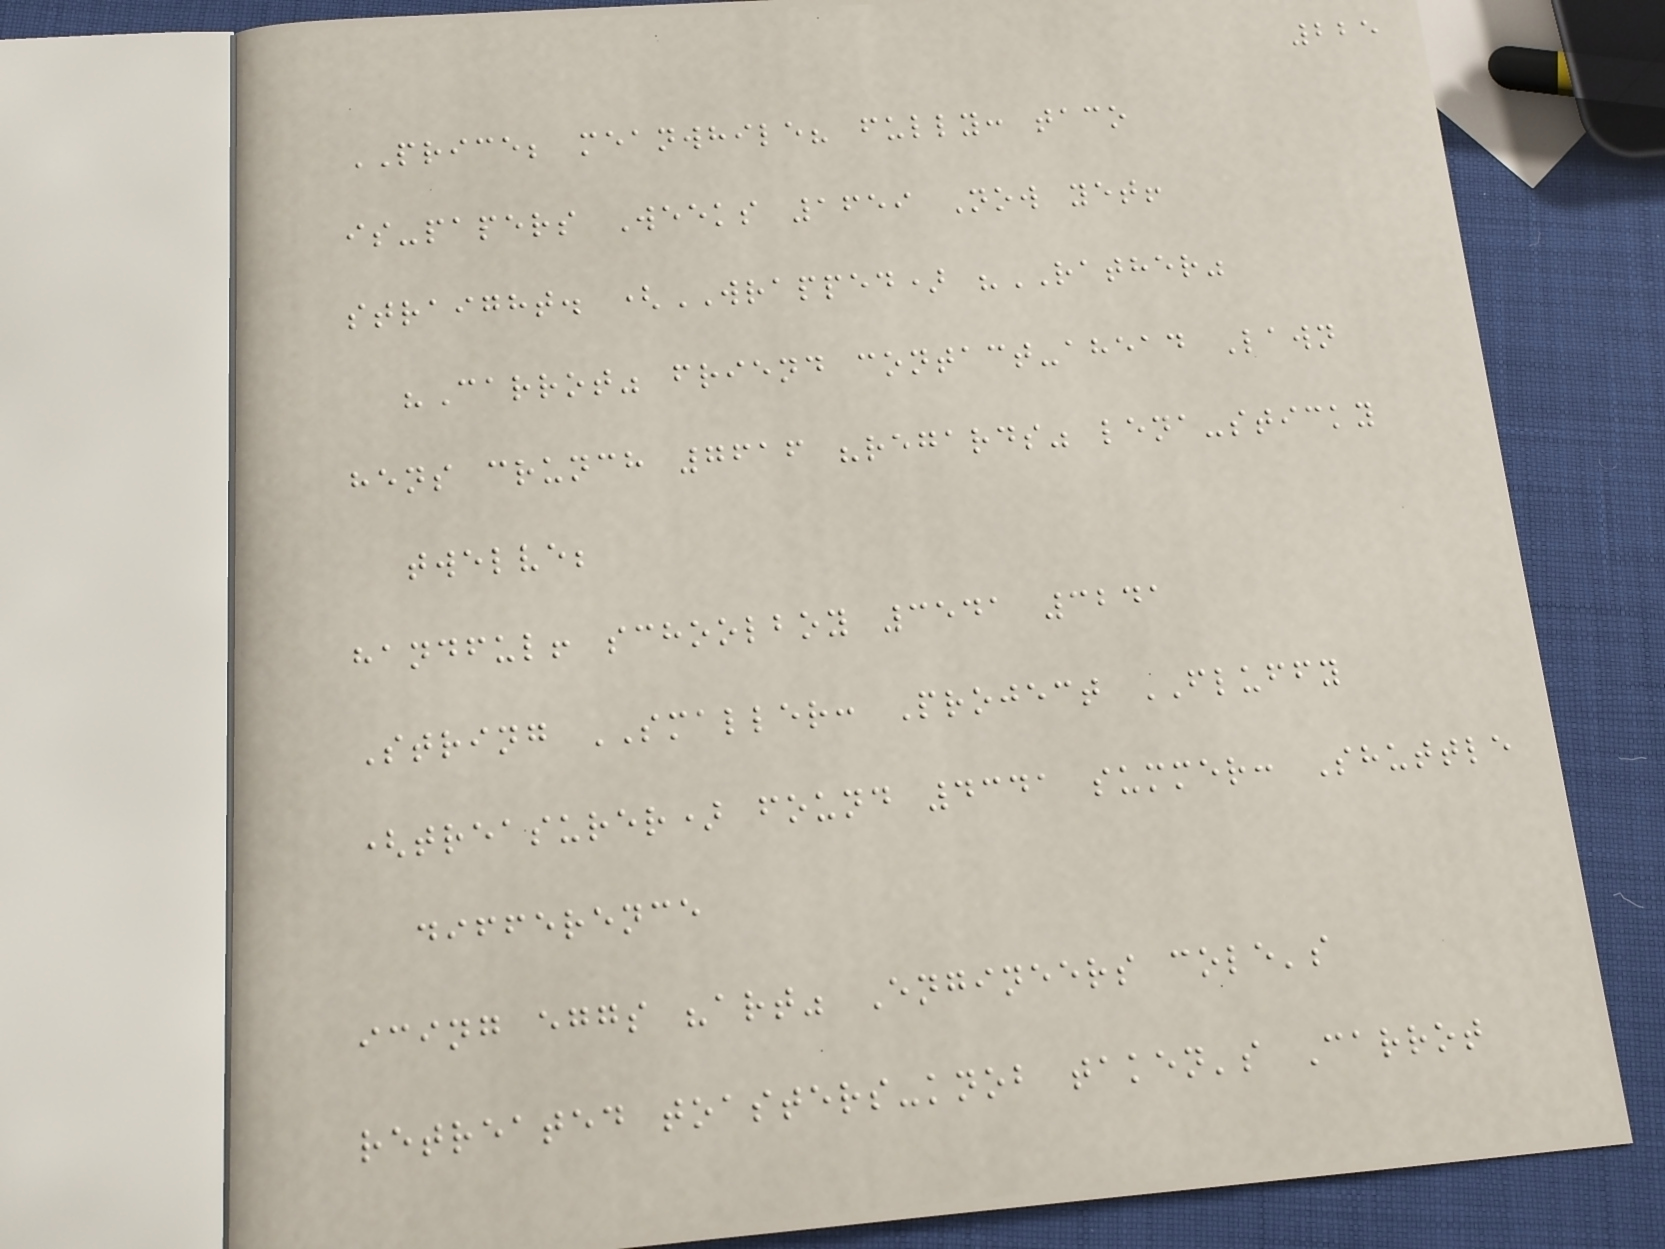225
PRICE; meanwhile? fully: taco
is-papers Weeks 1659 Now yet!
straight. (WRAPPED) "RATHER"
"Carrot" friend contact-ahead Lawn
hens crunch 7616 "regards" lena-sticky
twelve;
handful! schoolboy 3541 3241
String SMALLER: Project FLUFFY
(treasurer) found 4341 summer: Shuttle
difference
icing eggs "art" Engineers cole's
retreated toasters-knob taken's Carrot
